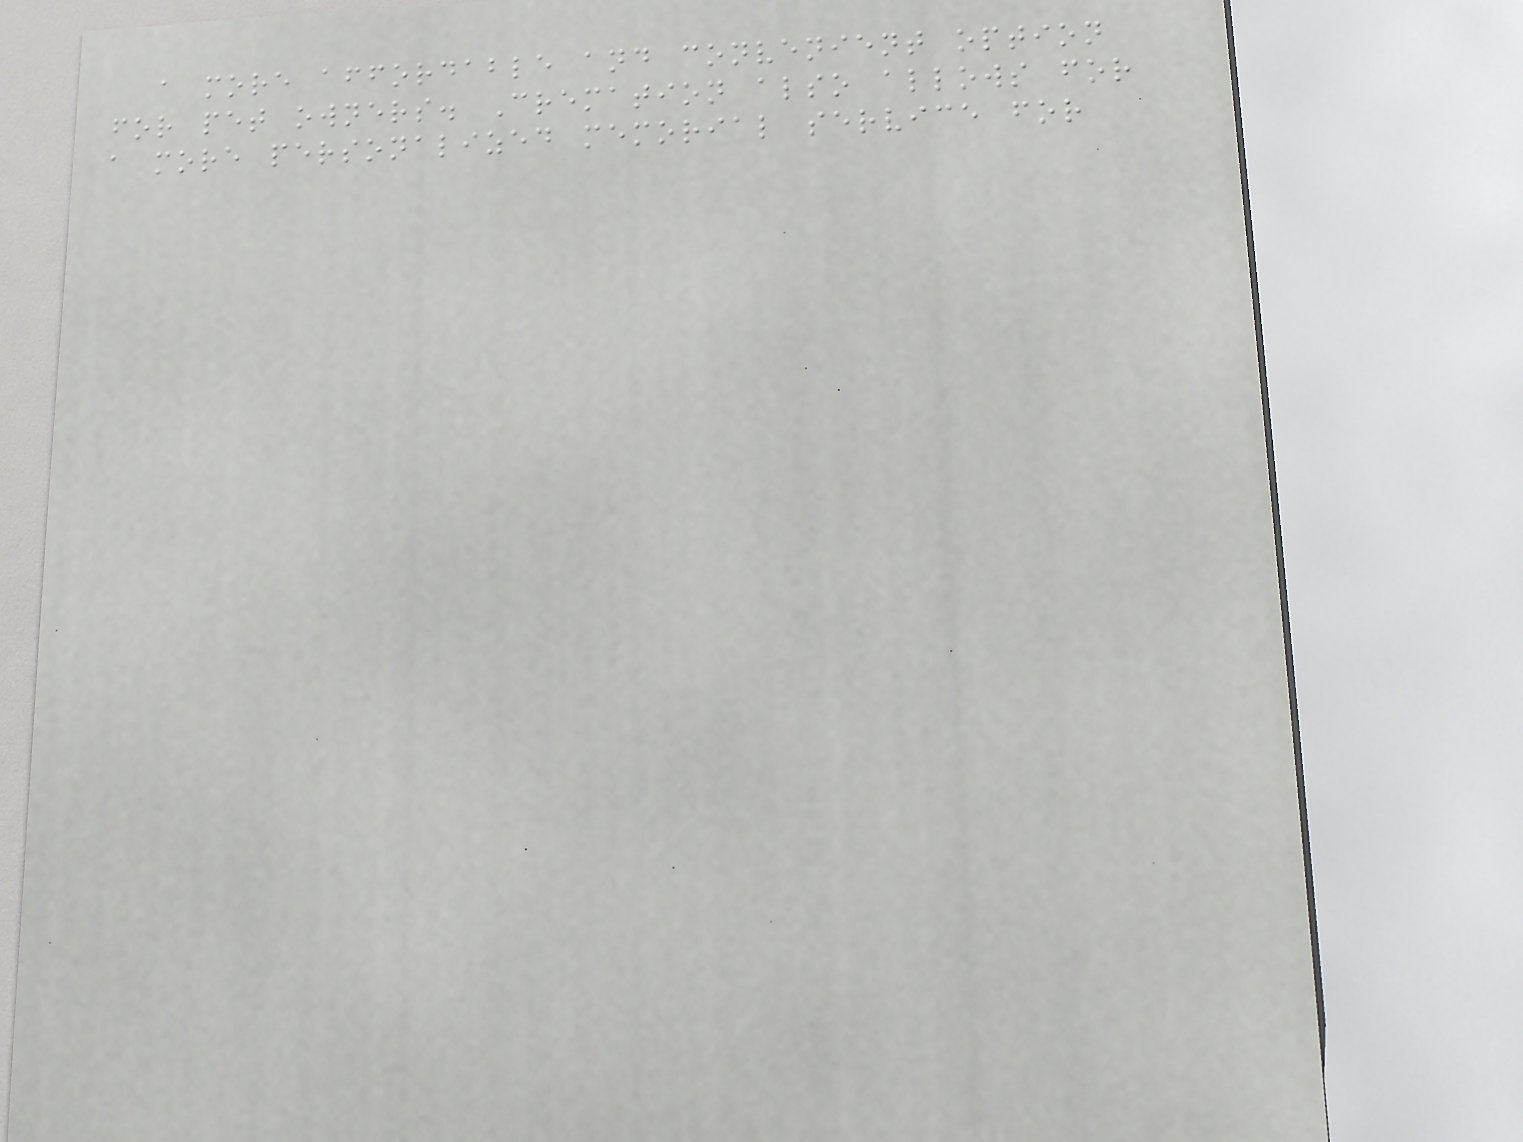a more affordable and convenient option
for pet owners. Cremation also allows for
a more personalized memorial service for
